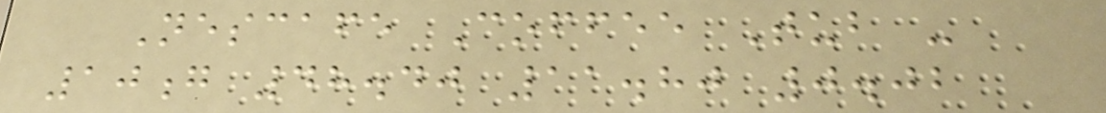Nescafe Coffee Tub -
10g 48.40 11.80 0.02
